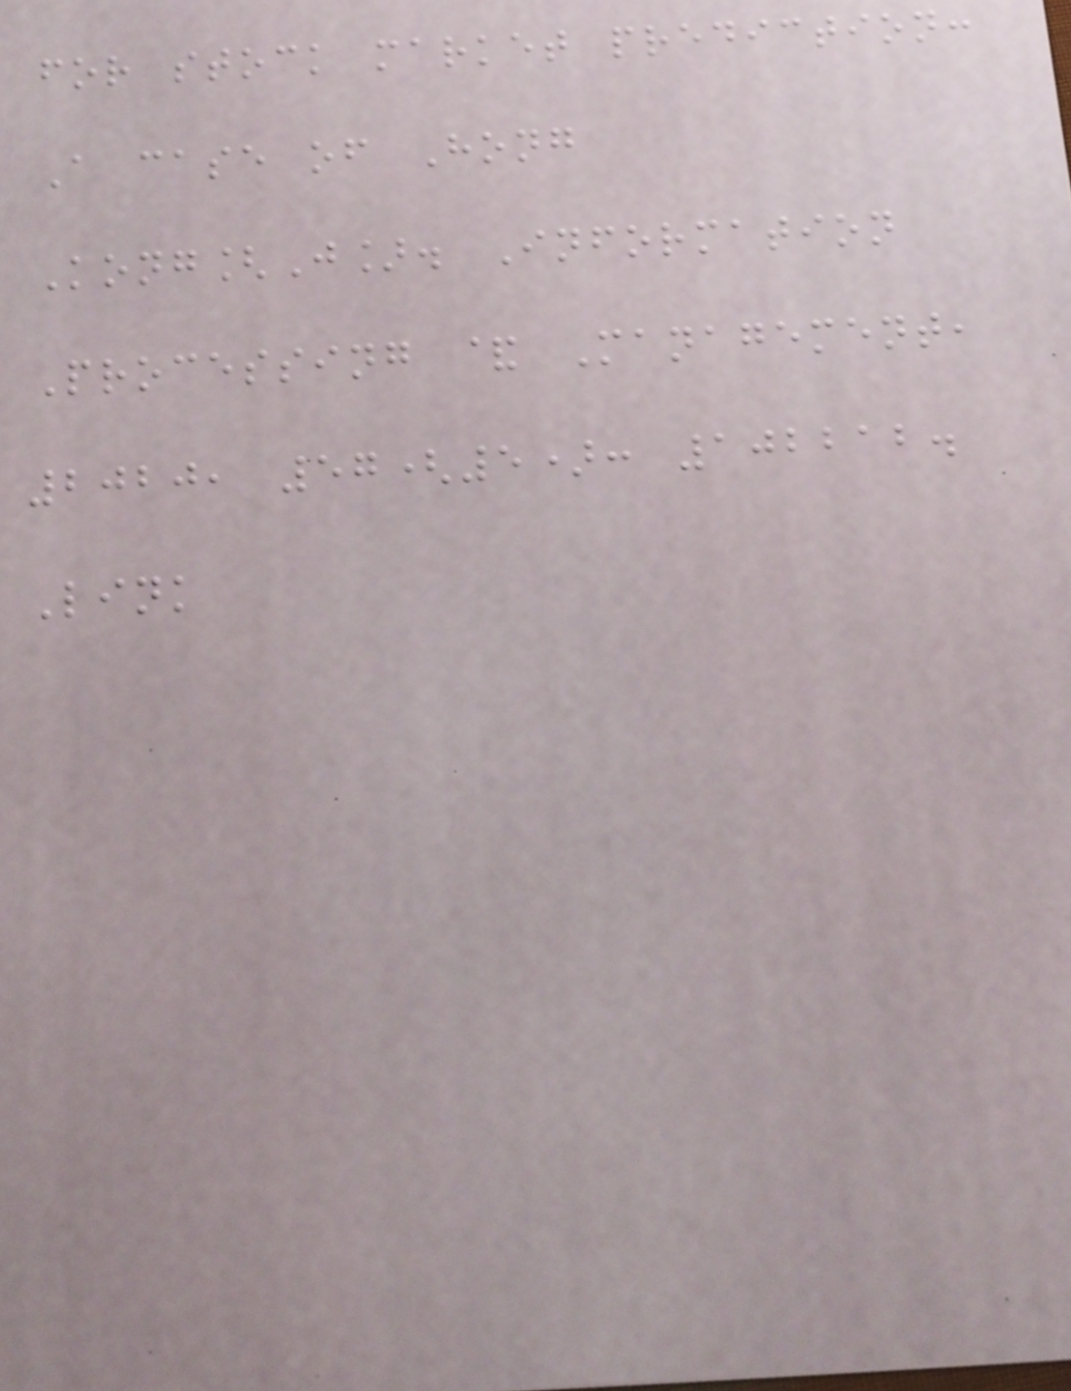for stock market prediction:
A case of Hong
Kong[J]. Information
Processing & Management,
2020, 57(5): 102212.
Link
